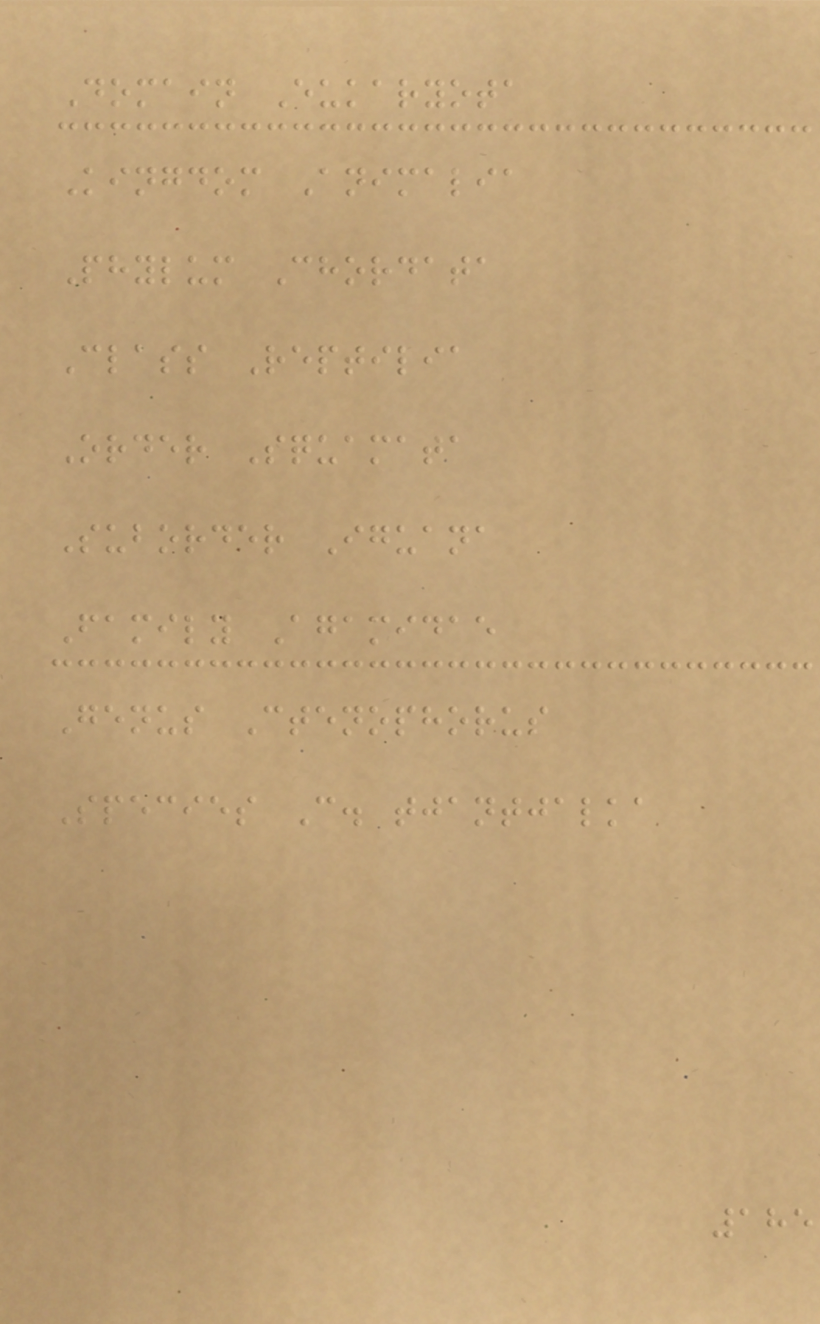Domain Eukaryota
Kingdom Animalia
Phylum Chordata
Class Reptilia
Order Squamata
Suborder Iguana
Family Agamidae
Genus Ctenophorus
Species C. tjantjalka
185
